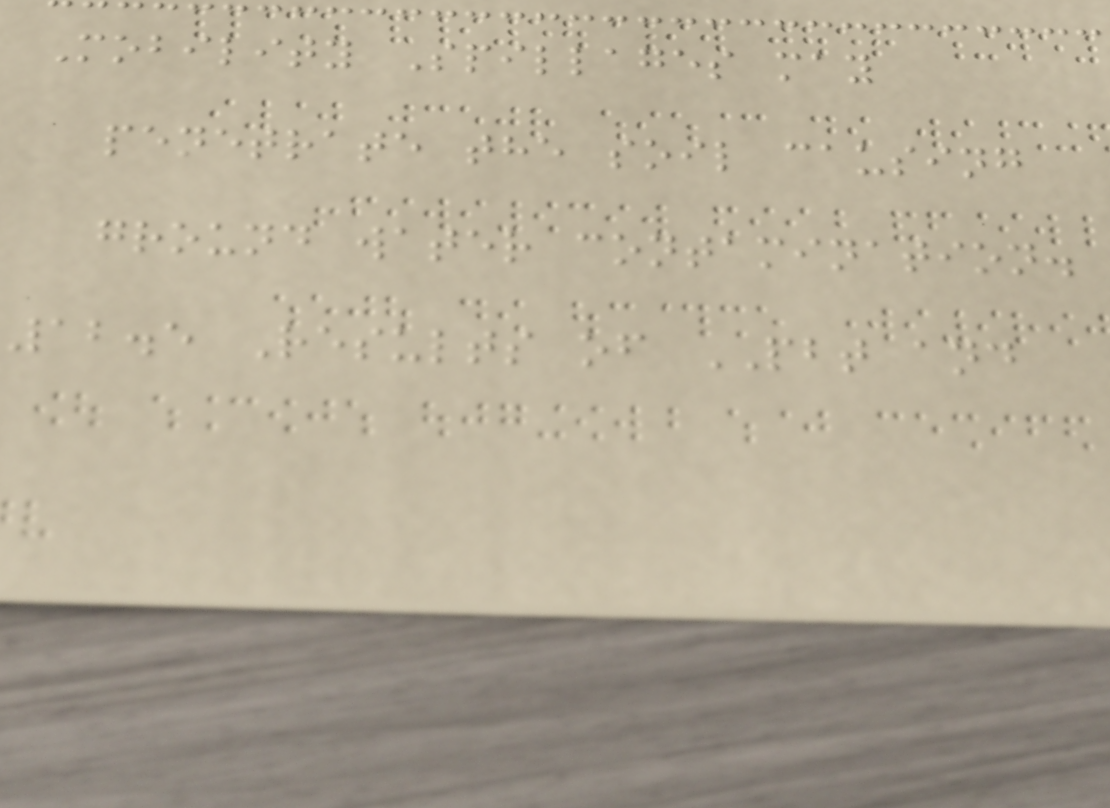Mobility Spillages may
penetrate the soil causing
ground water contamination.
12.5 Results of PBT and
